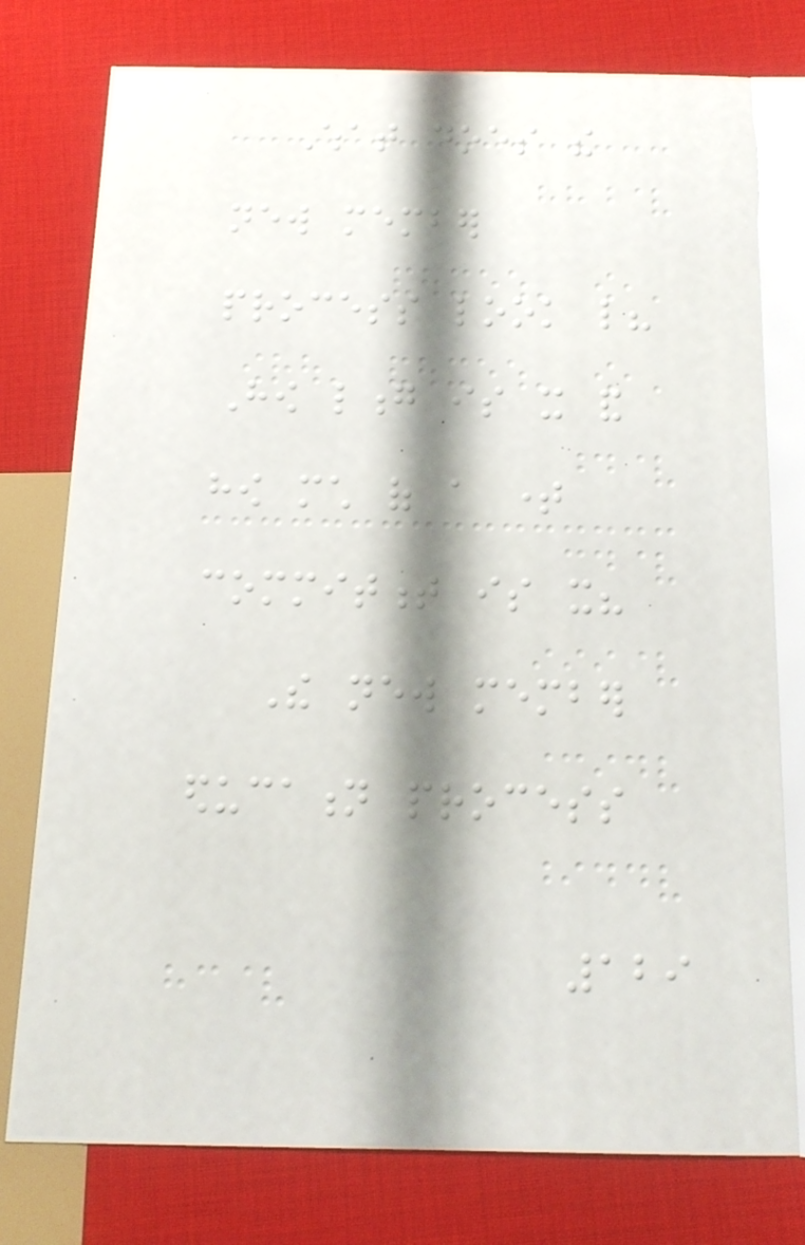What does the
new member
process look like?
How long is it and
how much of a time
commitment is it?
The new member
education process
129
